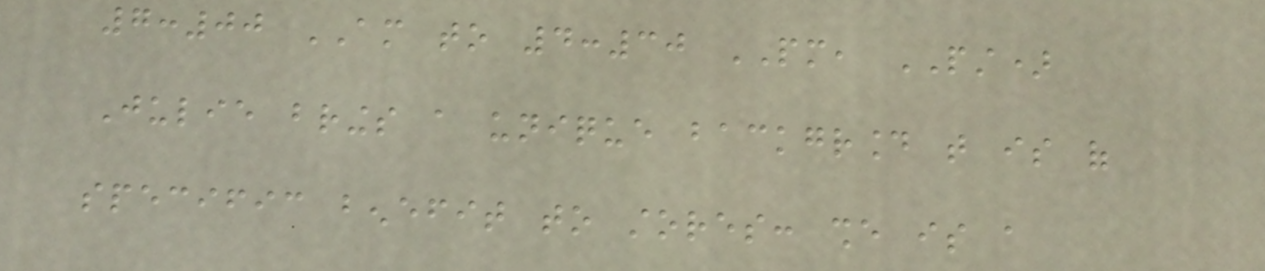7:00 AM to 4:30 PM, PST)
Julie brings a unique background that is of
specific benefit to stores: she is a
